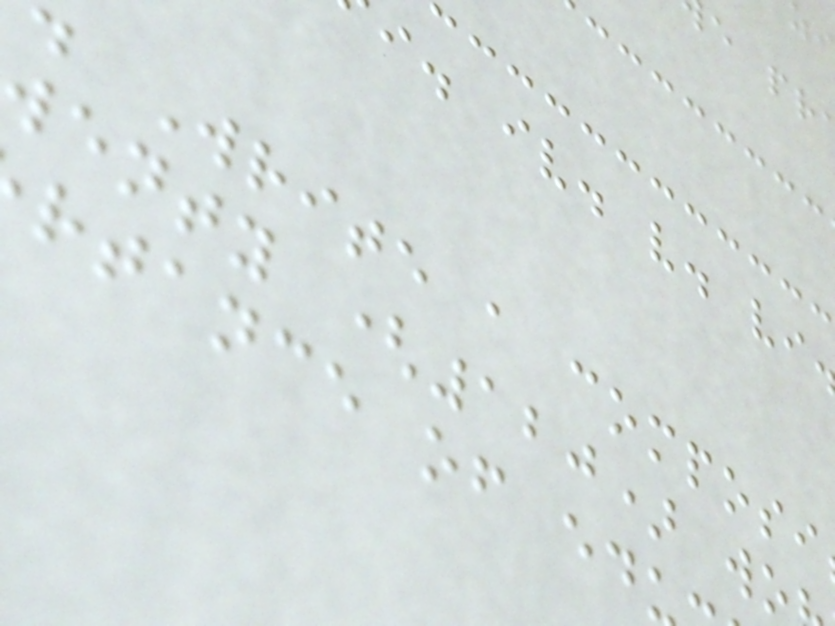i. iv. v. vi
Write a composi
enty (120) wo
rtance of ed
